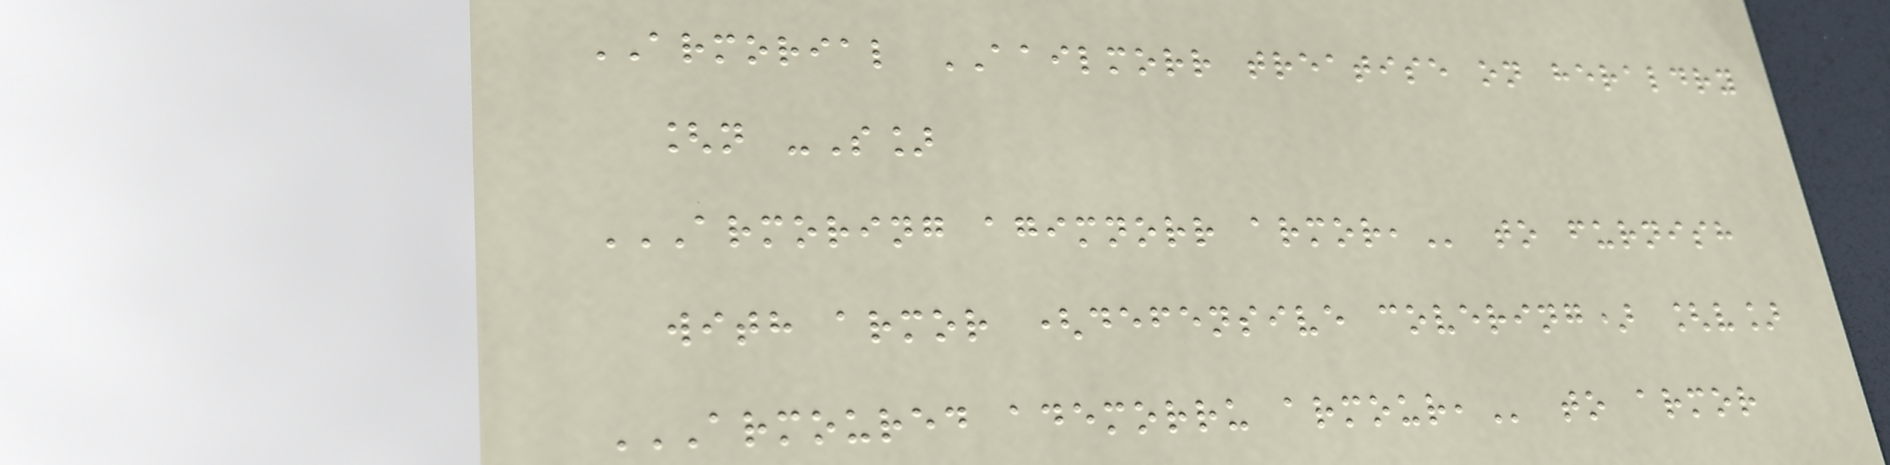ARMORIAL AAILMORR treatise on heraldry
[n -S]
ARMORING AGIMNORR ARMOR, to furnish
with armor (defensive covering) [v]
ARMOURED ADEMORRU ARMOUR, to armor
